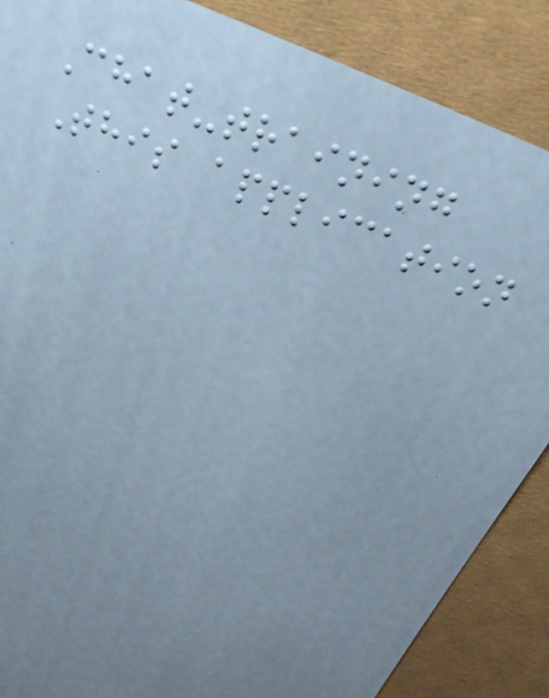Chat-training
This application
